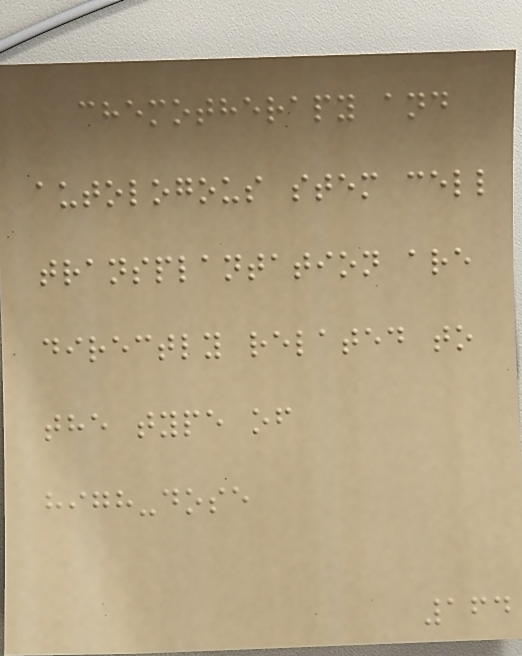chemotherapy and
autologous stem cell
transplantation are
directly related to
the type of
high-dose
164
